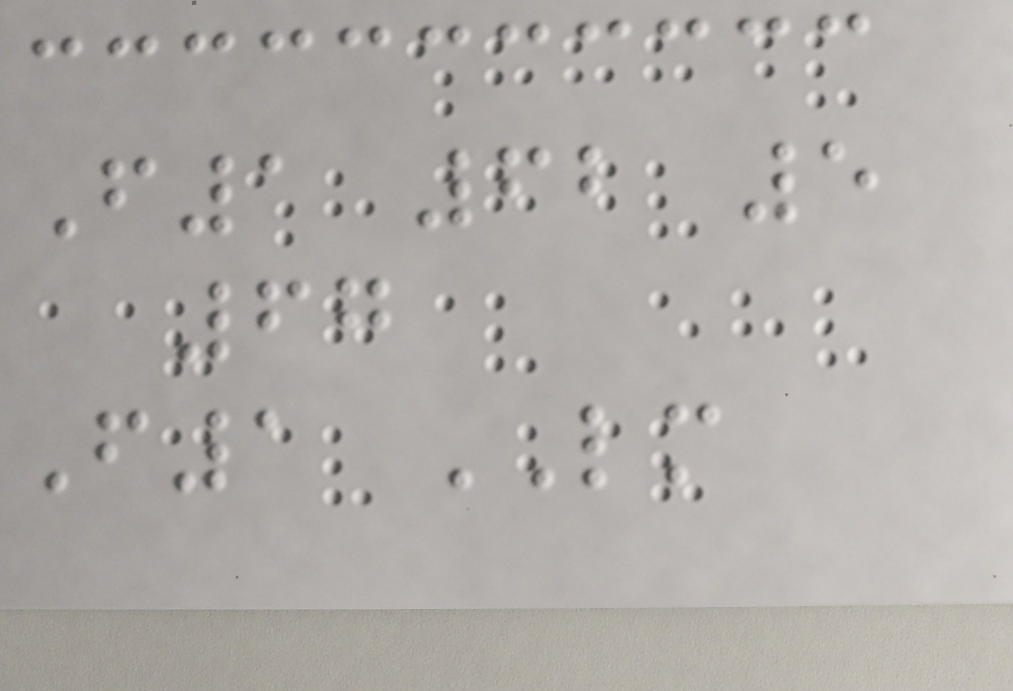F1 62 5
67
F1 LM
